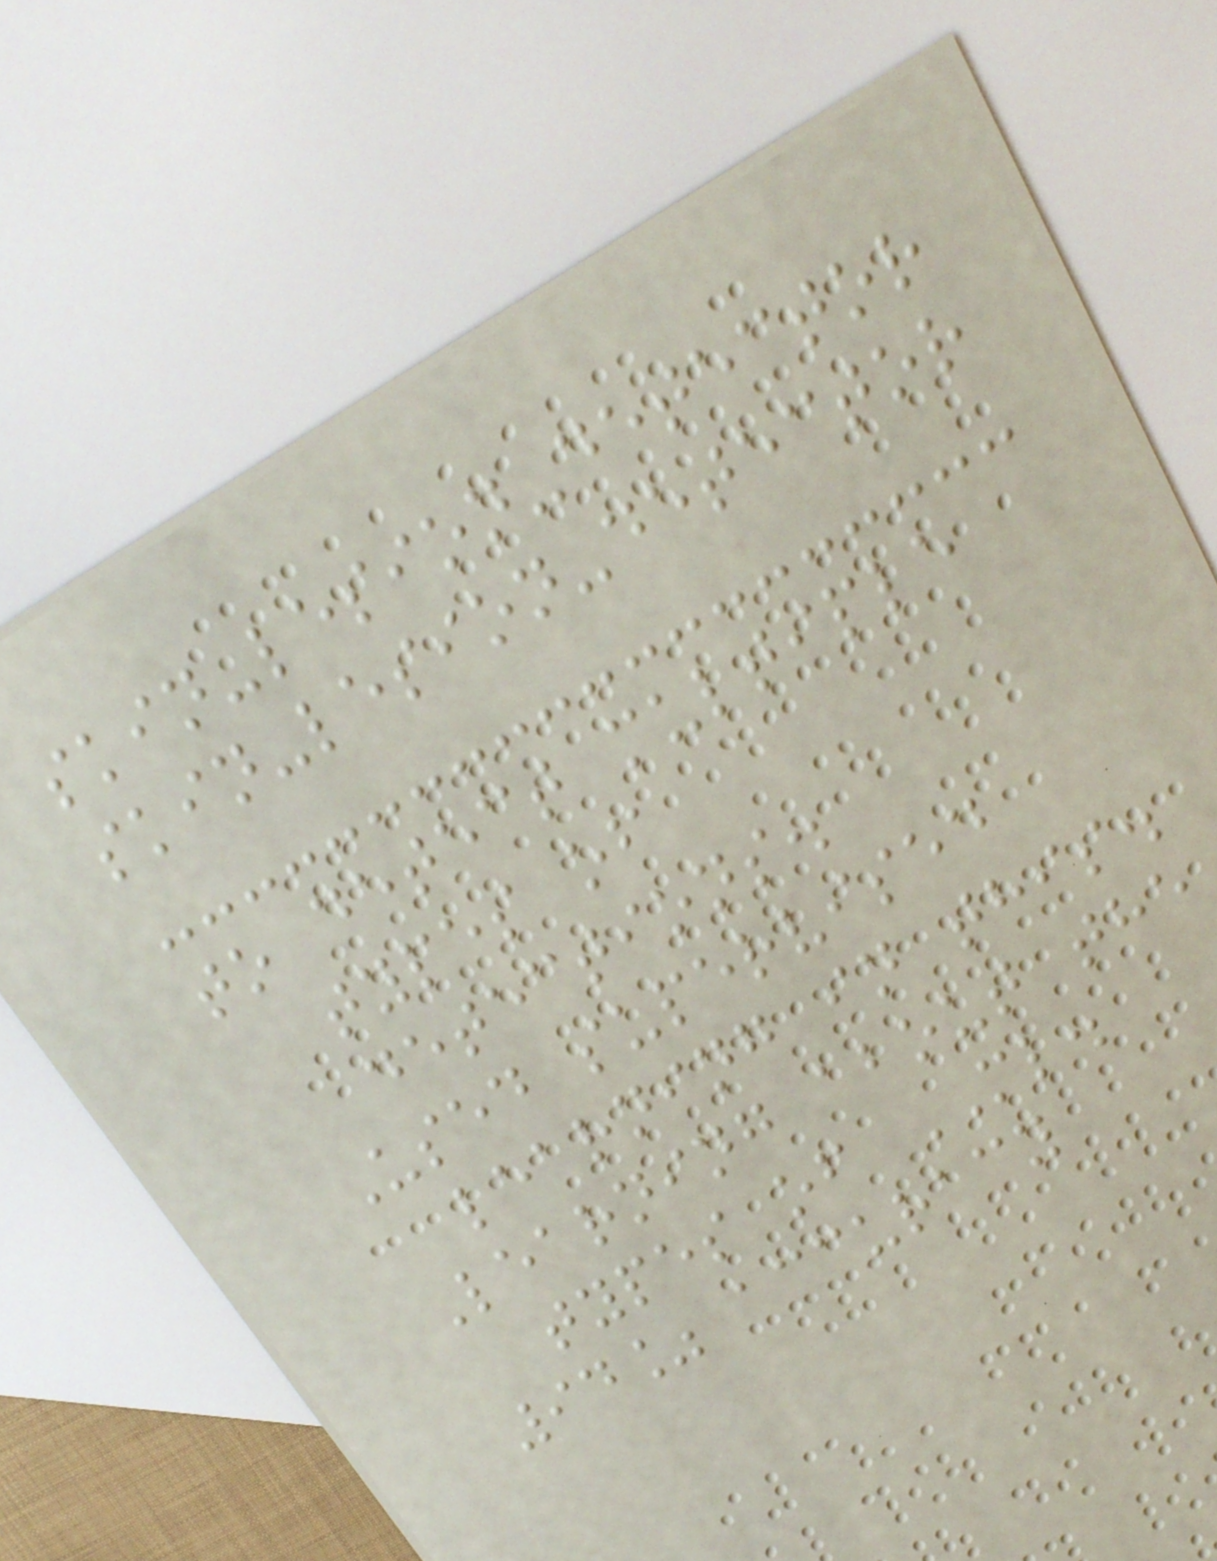skin-lesion-detector
skin-lesion-detector
to detect multiple
types of
detections.
Used supervised
learning in this.
Learning about the
types of ML.
94% accuracy
